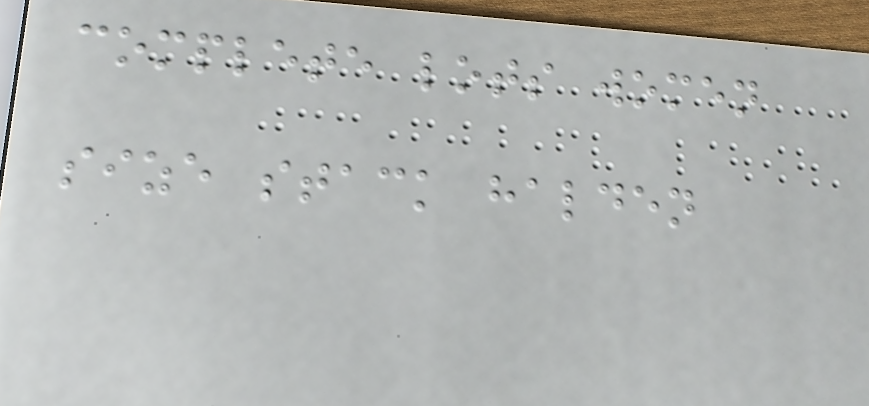complete lots women
size stack halden
